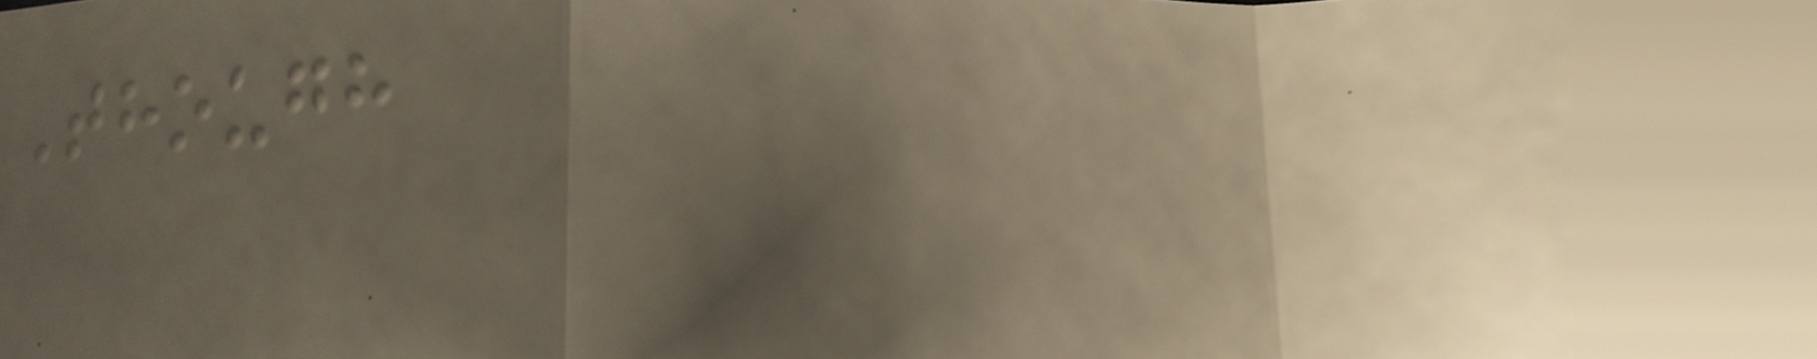Though
